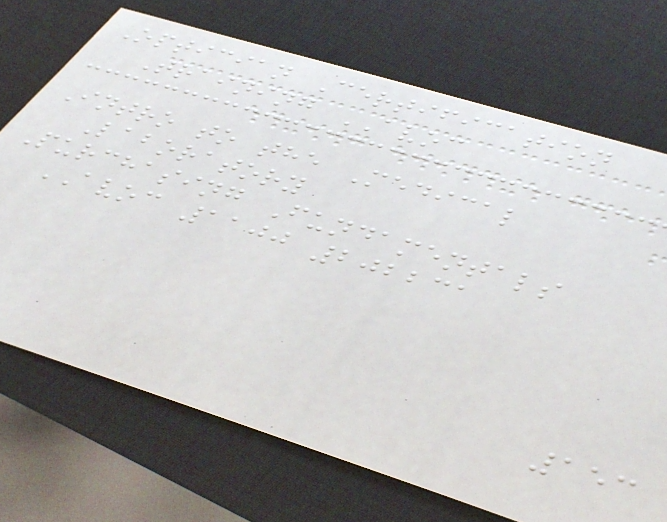Optician Certification
Training AVOC
Intro to the Medical
Laboratory
Purchasing Fundamentals
AVOC 1100 202231
153
